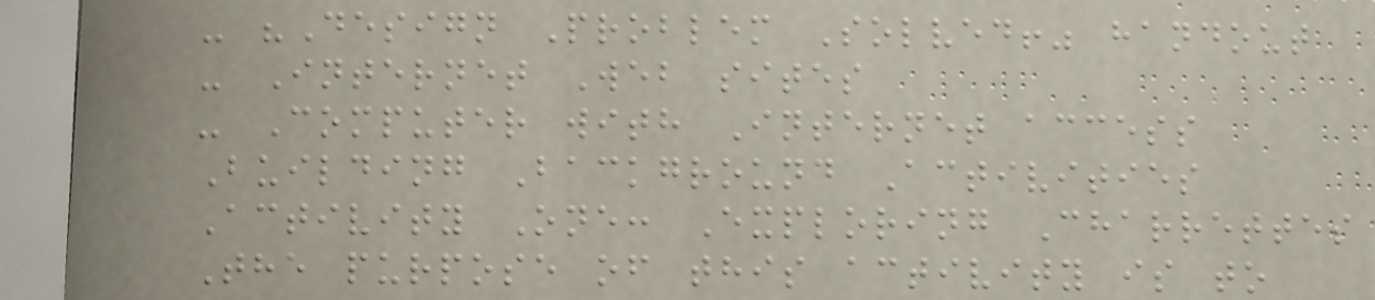- "Design Problem Solved!" handout
- Internet Web sites
- Computer with Internet access
Building Background Activities
Activity One: Exploring Charrettes
The purpose of this activity is to
